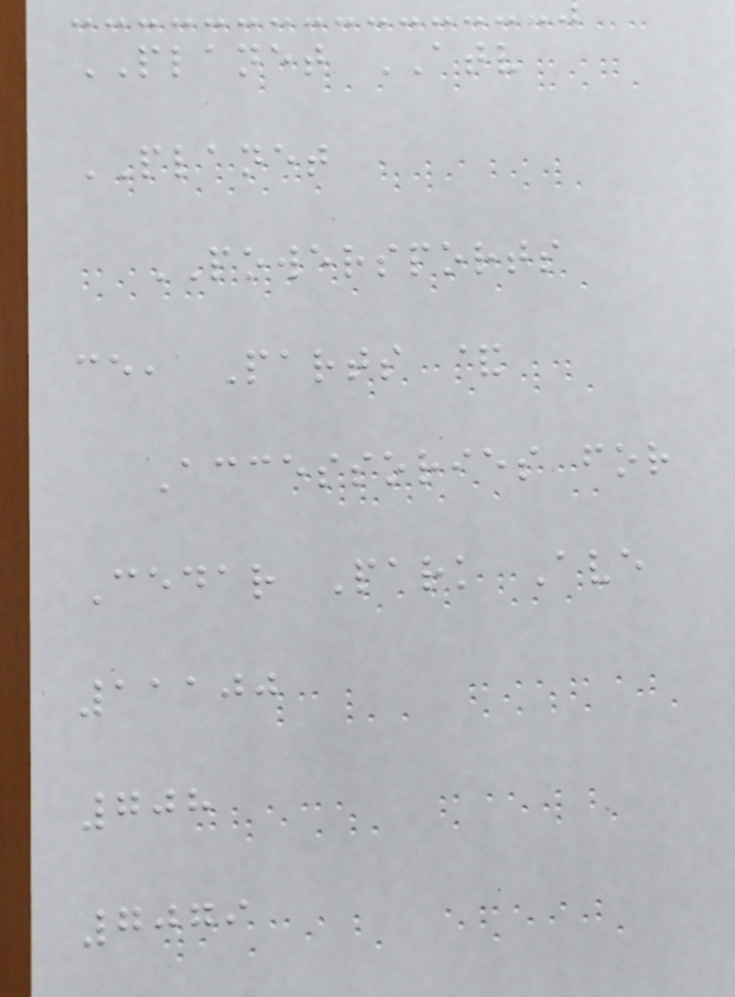PLANET ATV
PLANET
POWERSPORTS
ce, Parts &
Accessories for
Cedar Park Ave
11100
708
7079
